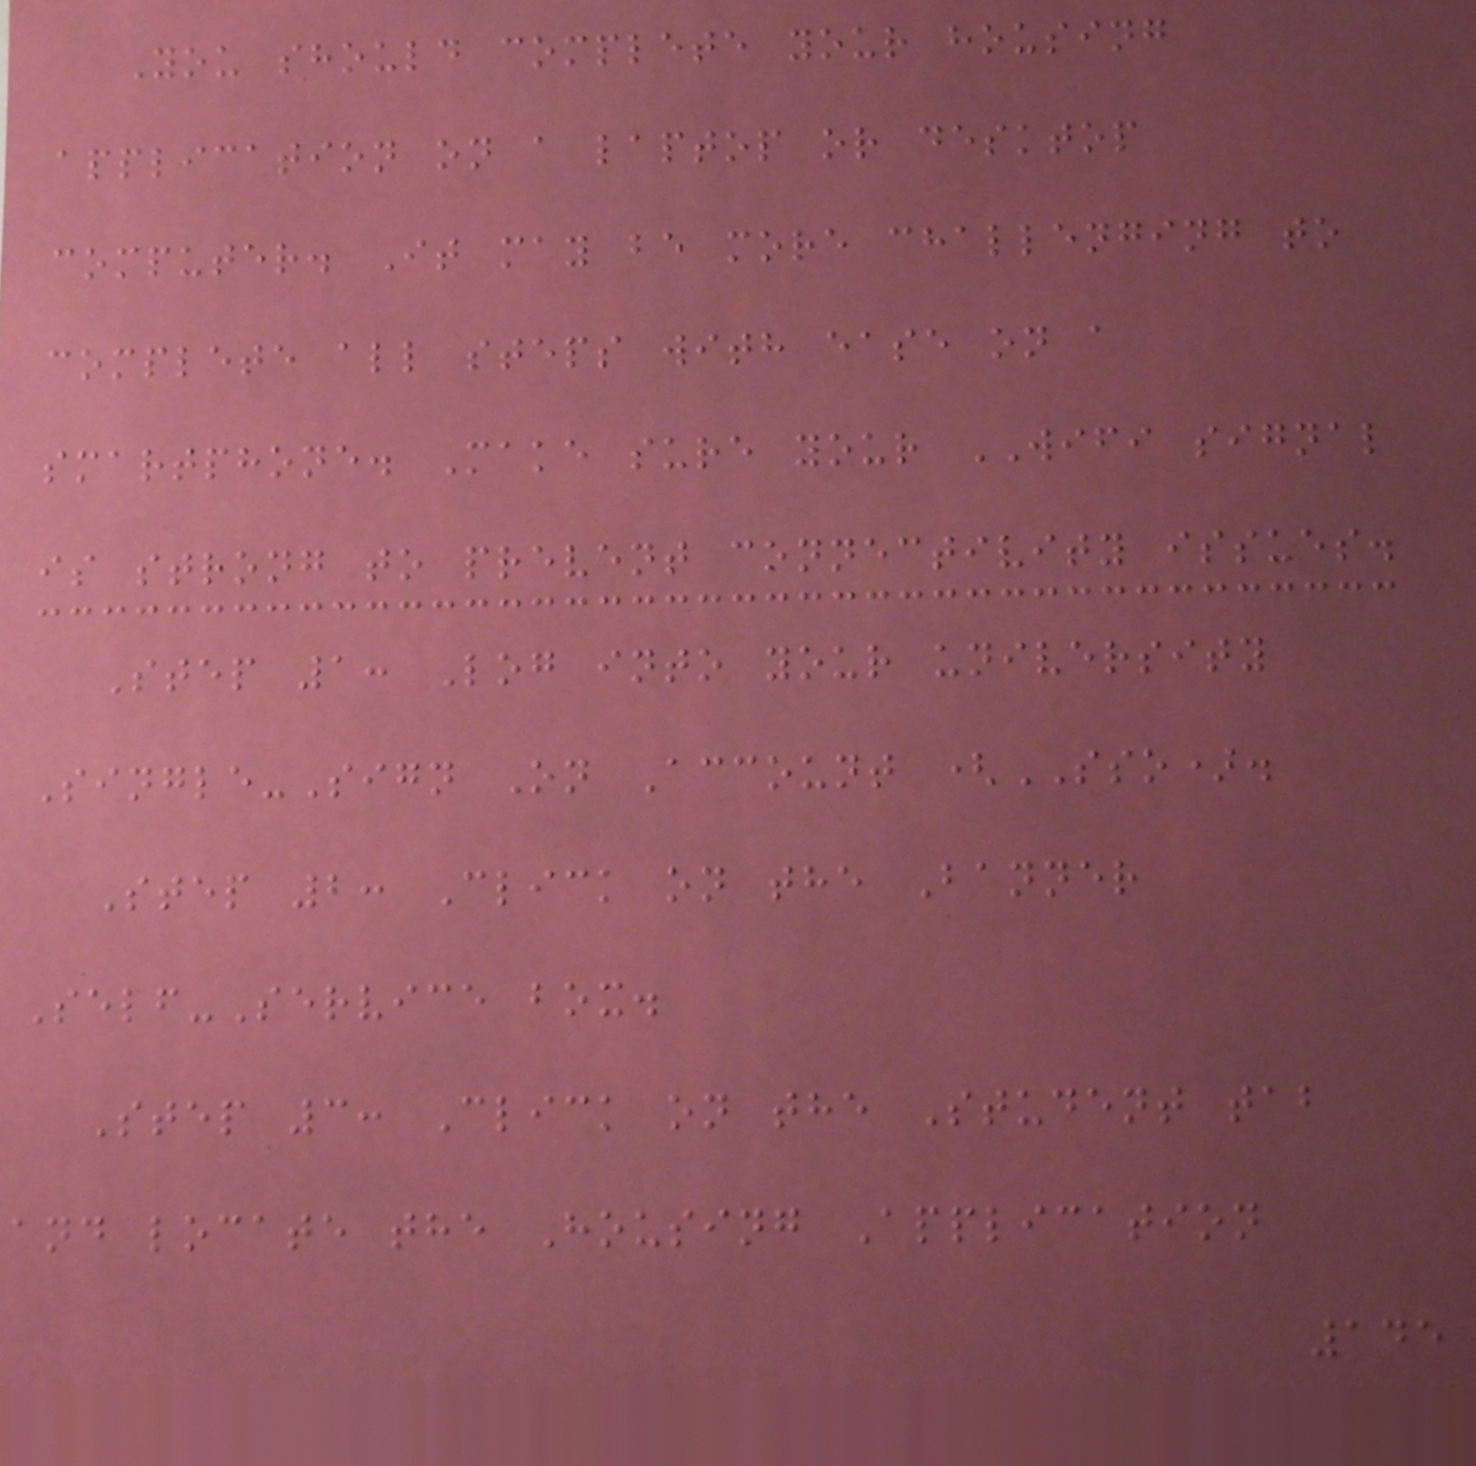You should complete your housing
application on a laptop or desktop
computer. It may be more challenging to
complete all steps with ease on a
smartphone. Make sure your WIFI signal
is strong to prevent connectivity issues.
Step 1: Log into your university
Single-Sign On Account (SSO).
Step 2: Click on the Banner
Self-Service box.
Step 3: Click on the Student tab
and locate the Housing Application
145
